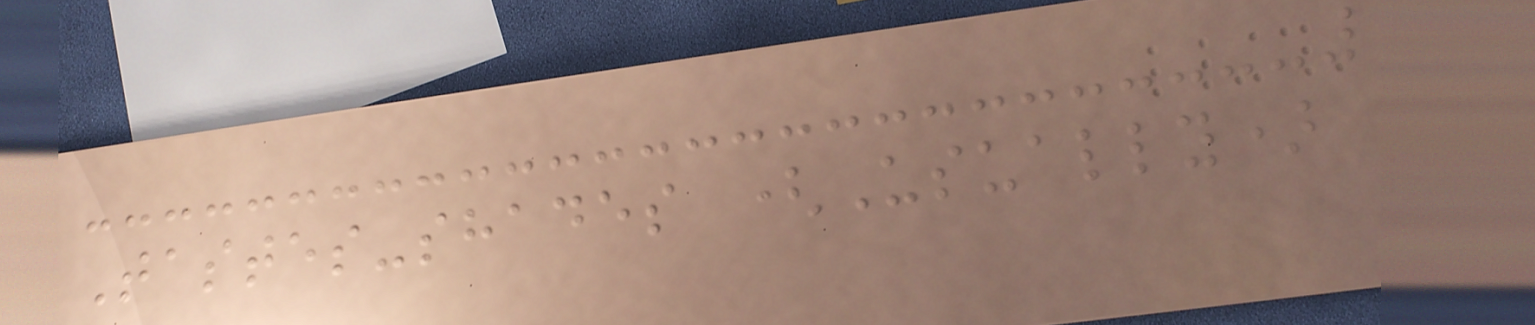Tastes-shades (Usually)
